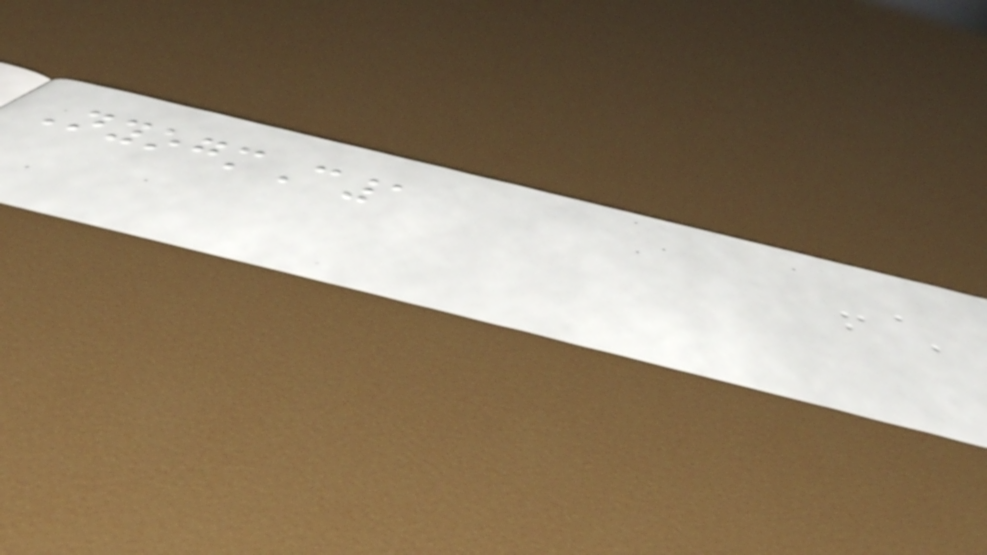NyogmC1
